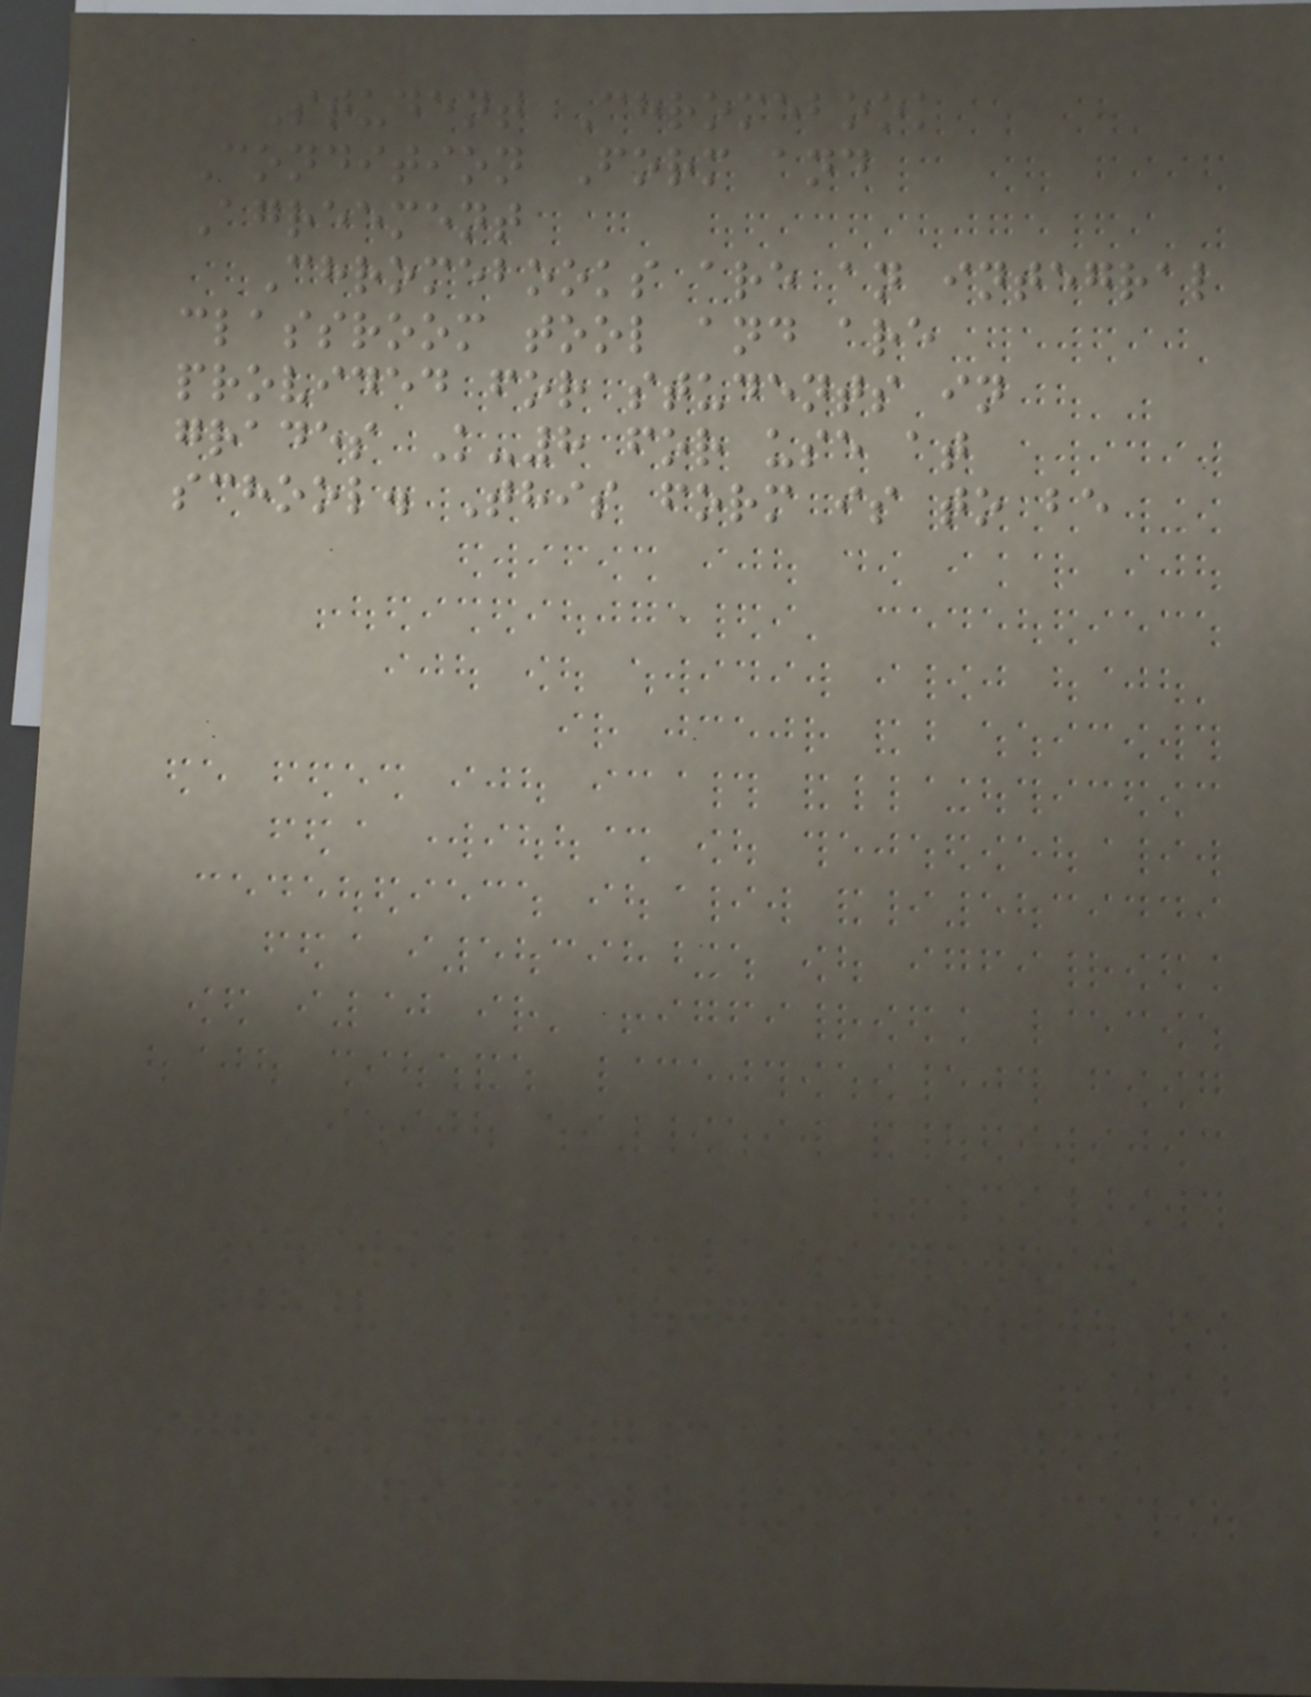Student Chromebook
Condition Form and
Agreement
Chromebooks are an integral
classroom tool and are
provided for students in
grades K-8 for use at
school. This form is to be
